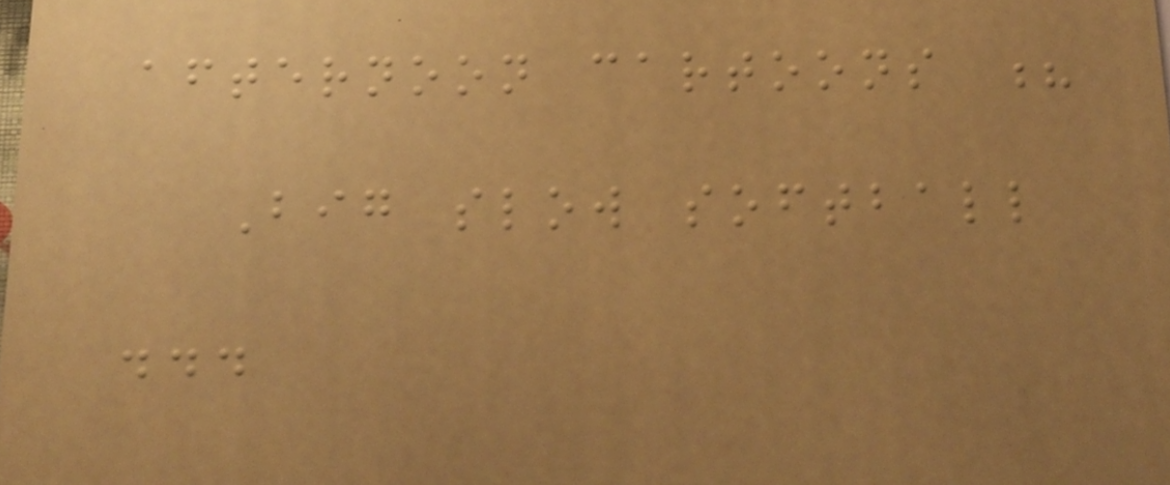afternoon cartoons ?
Big slow softball
...
